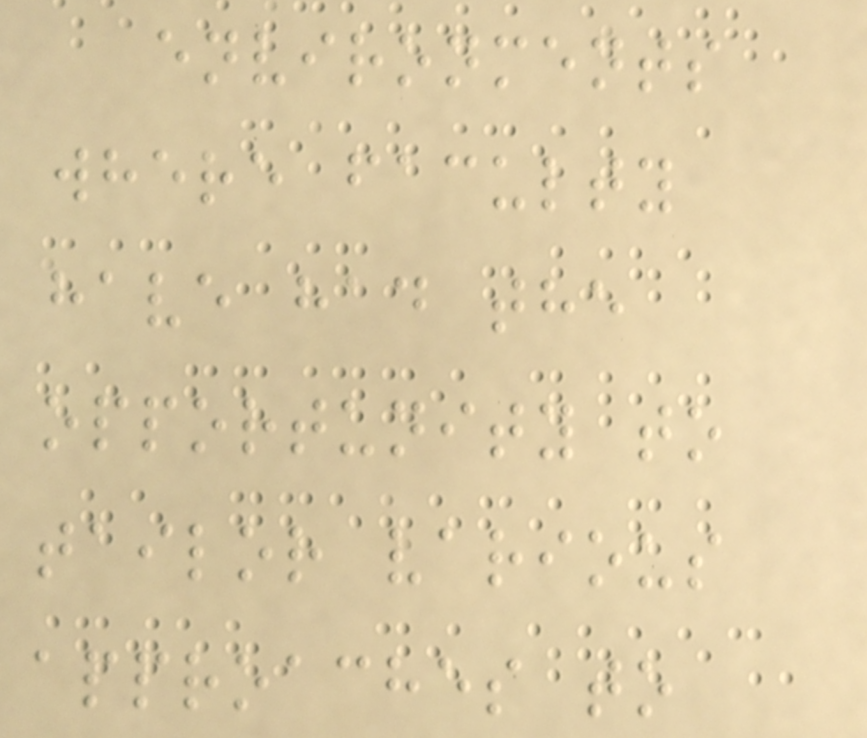environments
where faculty
have had the
opportunity to
tailor various
approaches to
